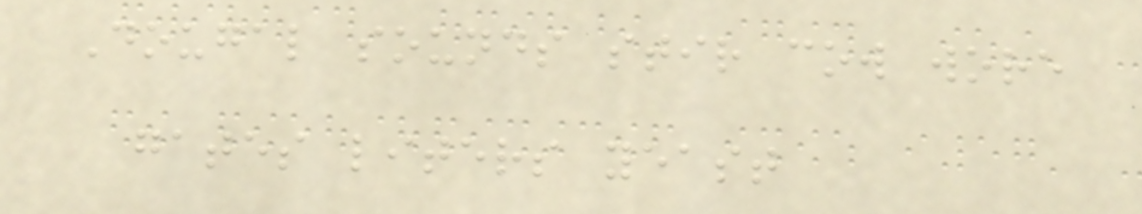Dougal sounds stir cow wore
gates liters yeast
